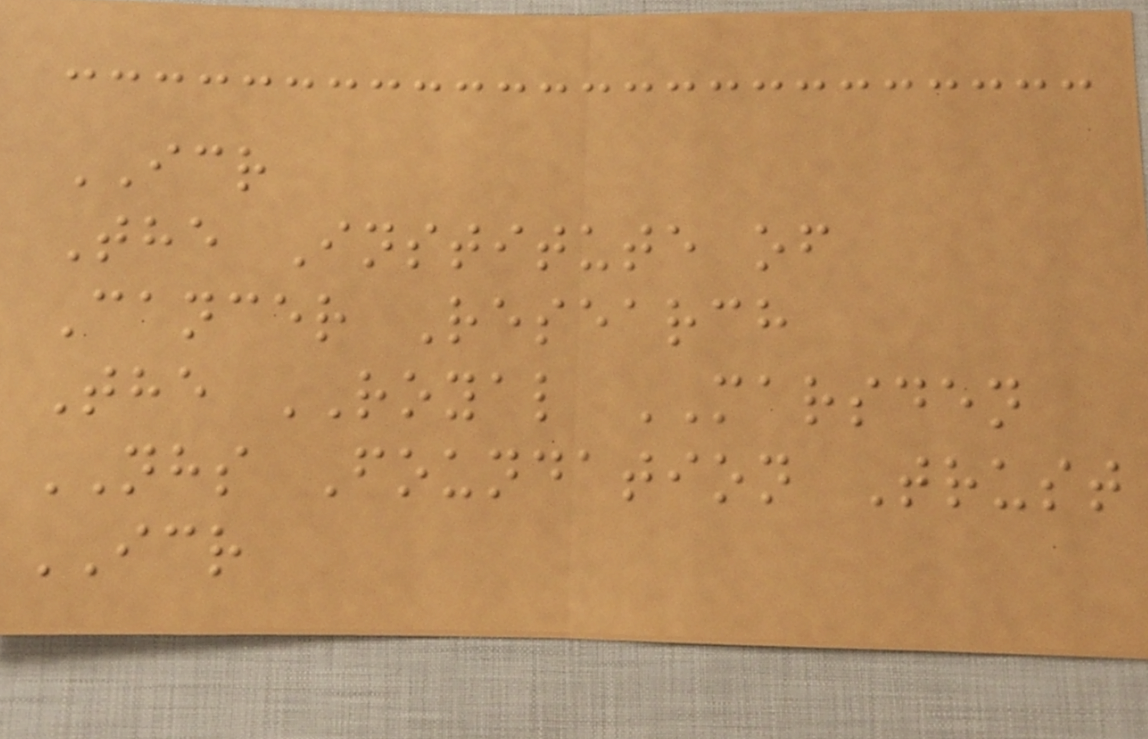ICR
The Institute of
Cancer Research
The ROYAL MARSDEN
NHS Foundation Trust
ICR
